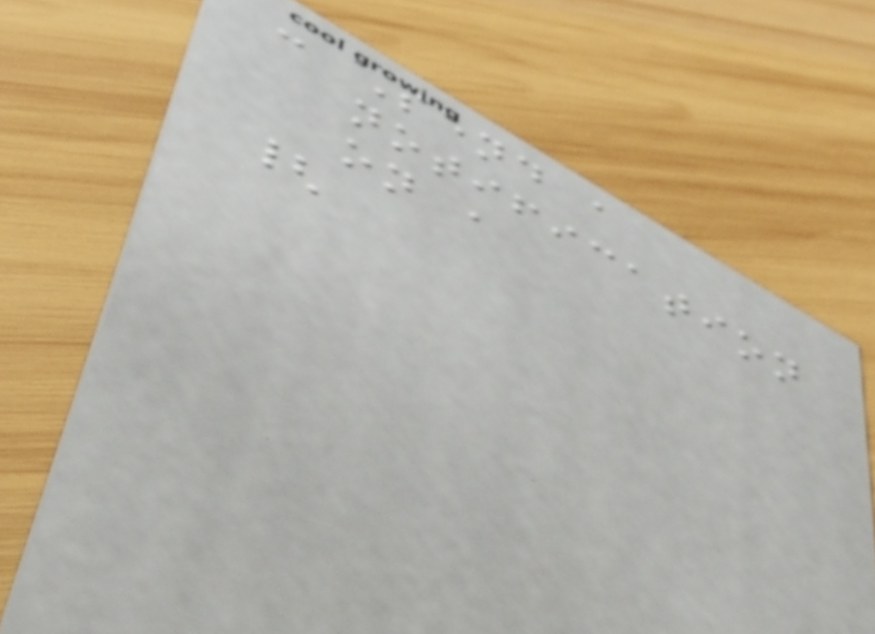- Send a
notification
on a
{
